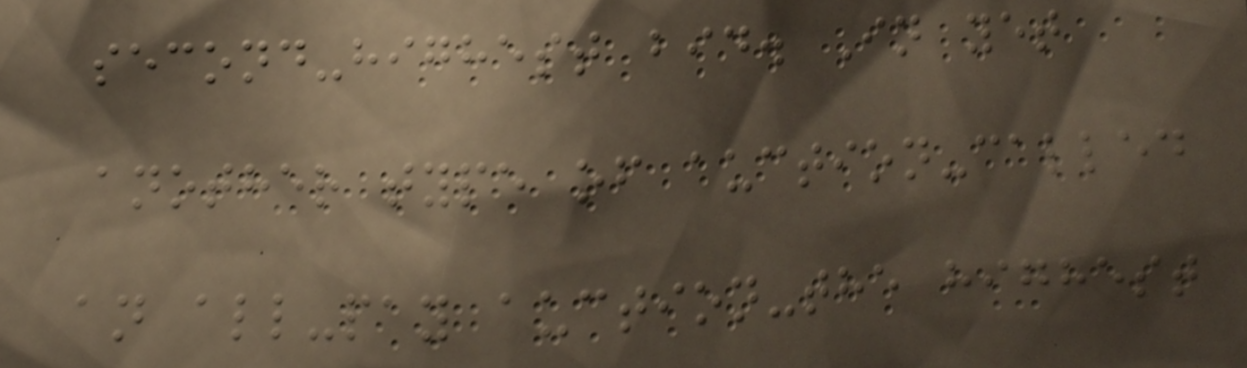second-highest bid. In yet
another type of auction-called
an all-pay auction-the highest
